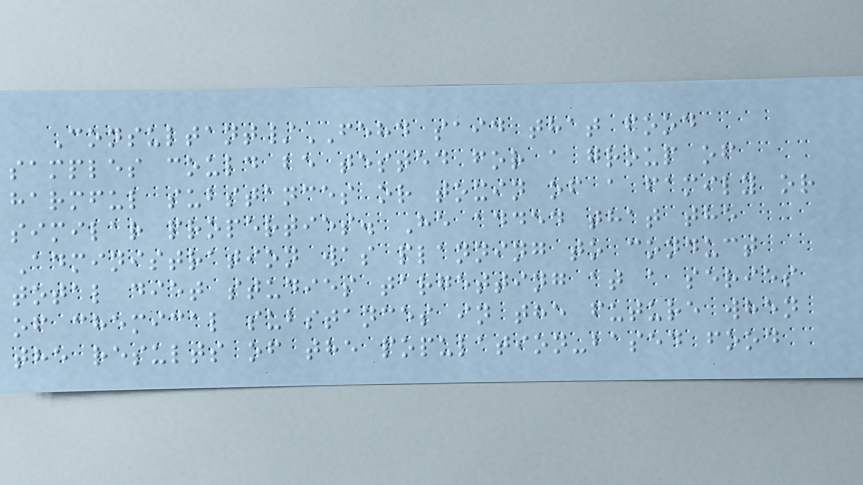Consultant/FEHD said that food
samples could be tested for a group of
harmful substances or toxin of a family or
similar properties. He added that the
Administration was planning to conduct
total diet studies targetting at a series
of chemical substances in the future when
the results of the population-based food
